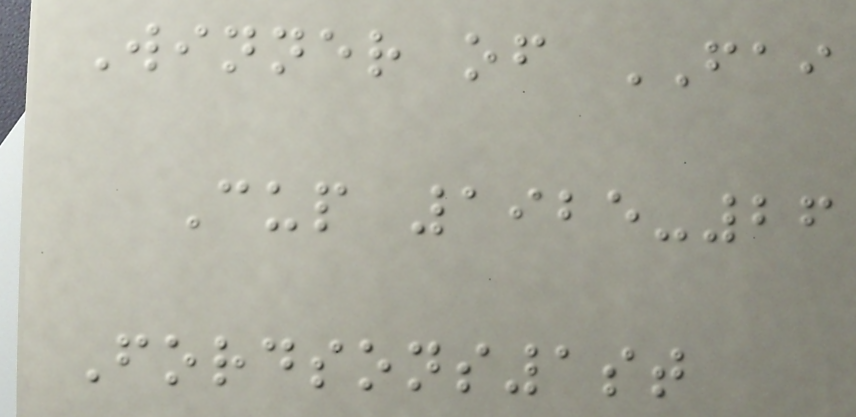Winner of FAI
Cup 1925-26
Fordsons1st
